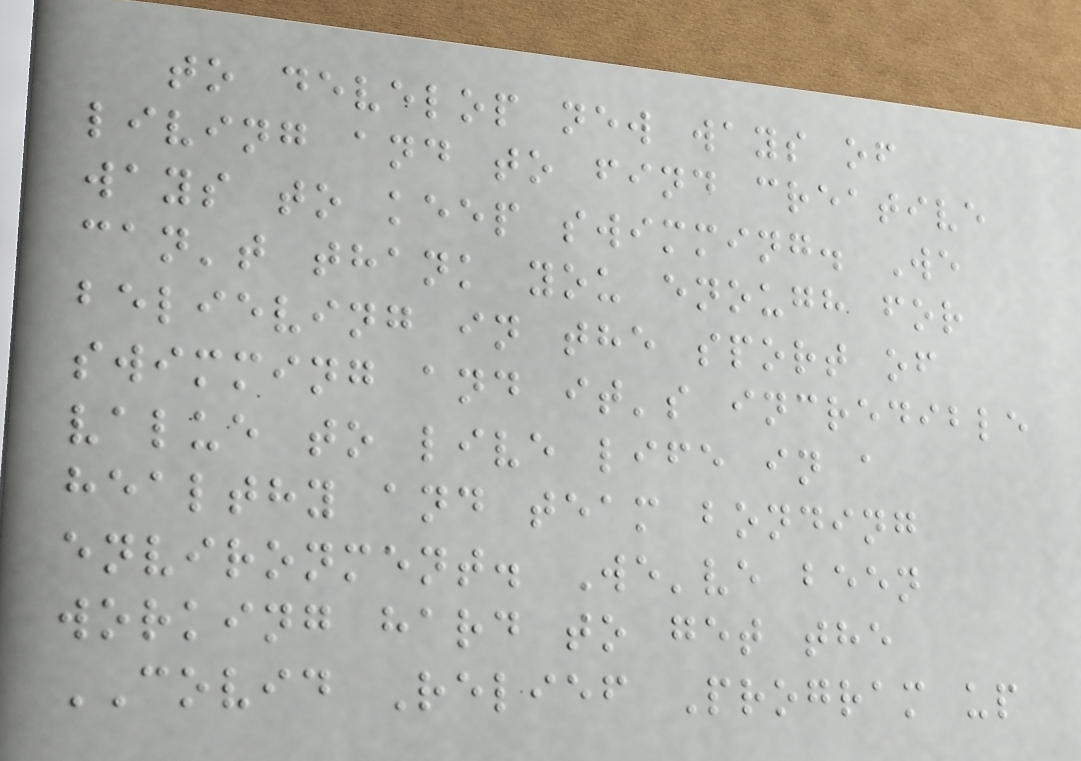to develop new ways of
living and to find creative
ways to keep swimming. We
can't thank you enough for
believing in the sport of
swimming and it's incredible
value to live life in a
healthy and team bonding
environment. We've been
working hard to get the
COVID Relief Program up
